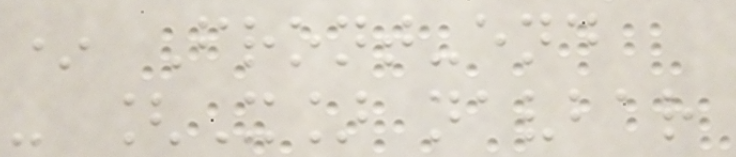* Front-end
- [X] navbar
